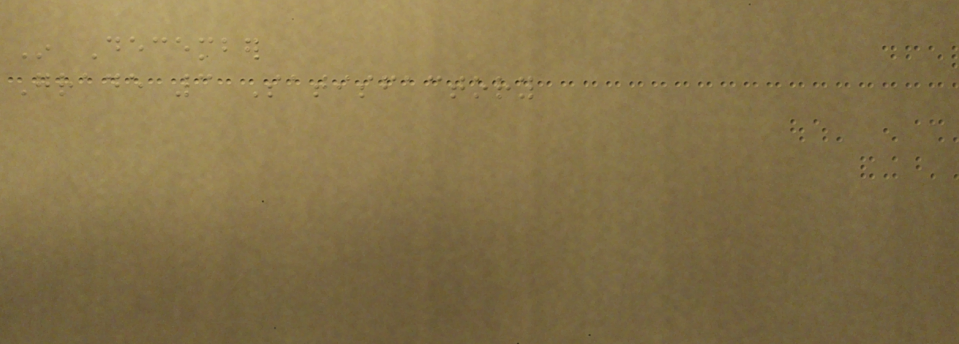In December
Grade 3 Satisfactory
